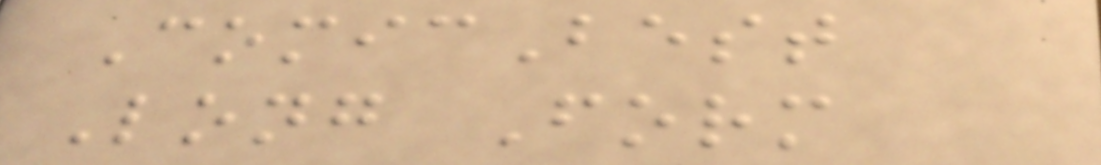ComicBest
Long Form
